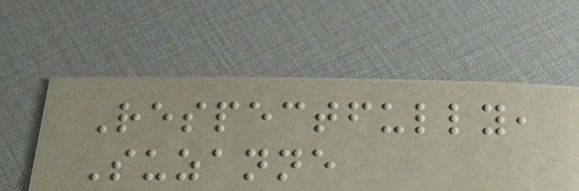Respectfully,
Suzanne
